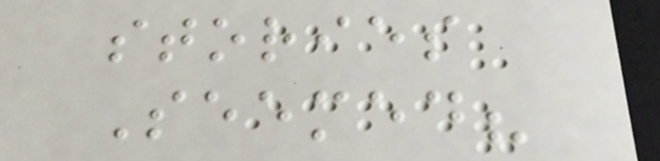stories
Seemed?
